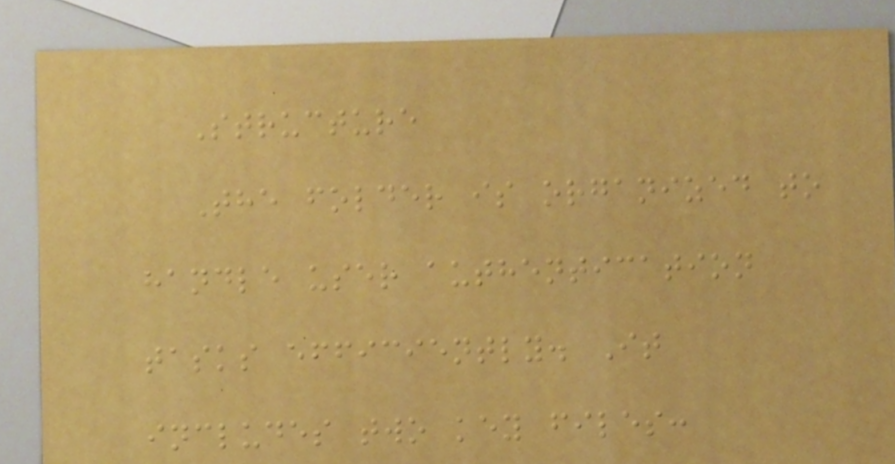Structure
The folder is organized to
handle user authentication
tasks efficiently. It
includes two key files:
